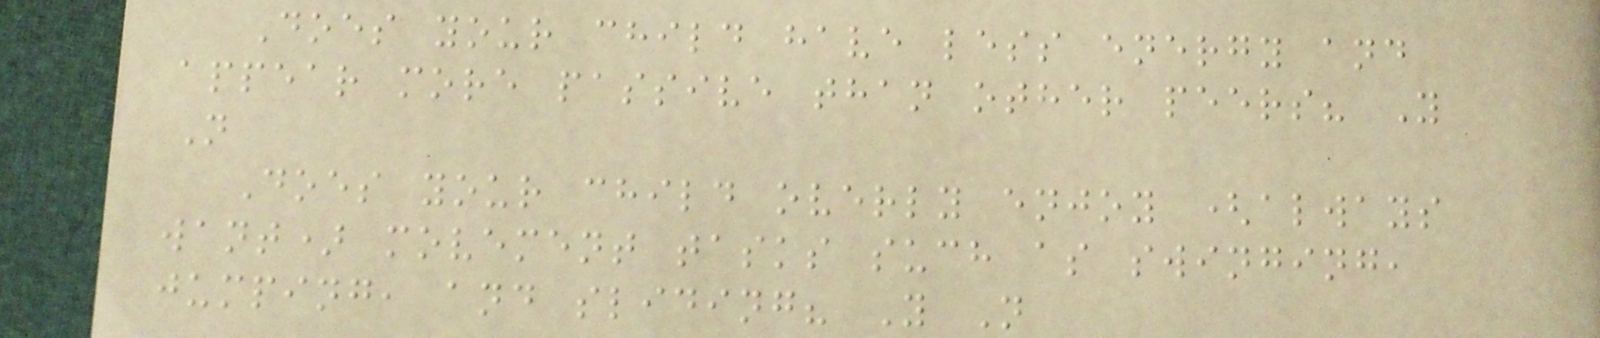Does your child have less energy and
appear more passive than other peers? Y
N
Does your child overly enjoy (always
want) movement tasks such as swinging,
jumping, and sliding? Y N
